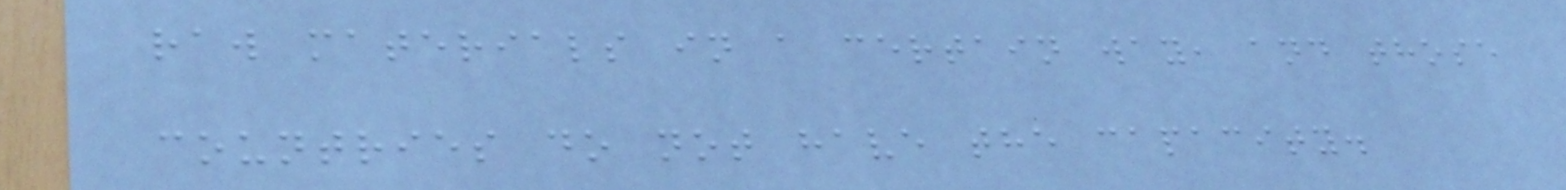raw materials in a certain way, and those
countries do not have the capacity.
